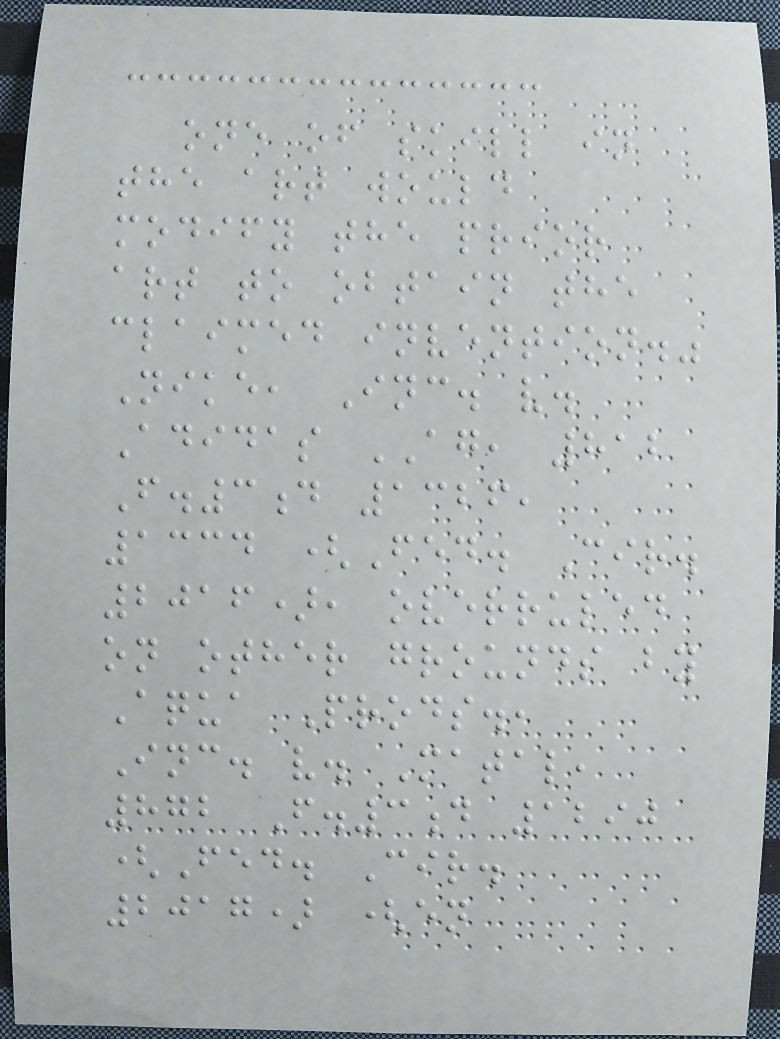one of skill in
the art would
modify the prior
art to obtain the
claimed invention."
Nike, Inc. v.
Adidas AG, 812
F.3d 1326,
1334 (Fed. Cir.
2016), overruled
on other grounds by
Aqua Prods.,
Inc. v. Matal,
872 F.3d 1290
(Fed. Cir.
2017) (en
